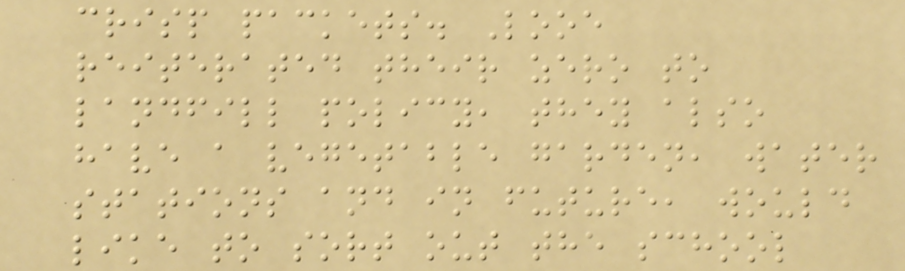crisp packets. Looe
reiterated their zero to
landfill policy, they also
have a vegetable garden, water
stations and in future, would
like to sort out the school
